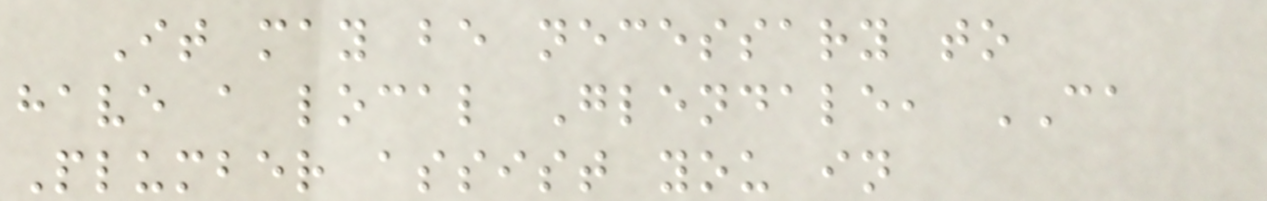It may be necessary to
have a local Glendale, CA
Plumber assist you in
